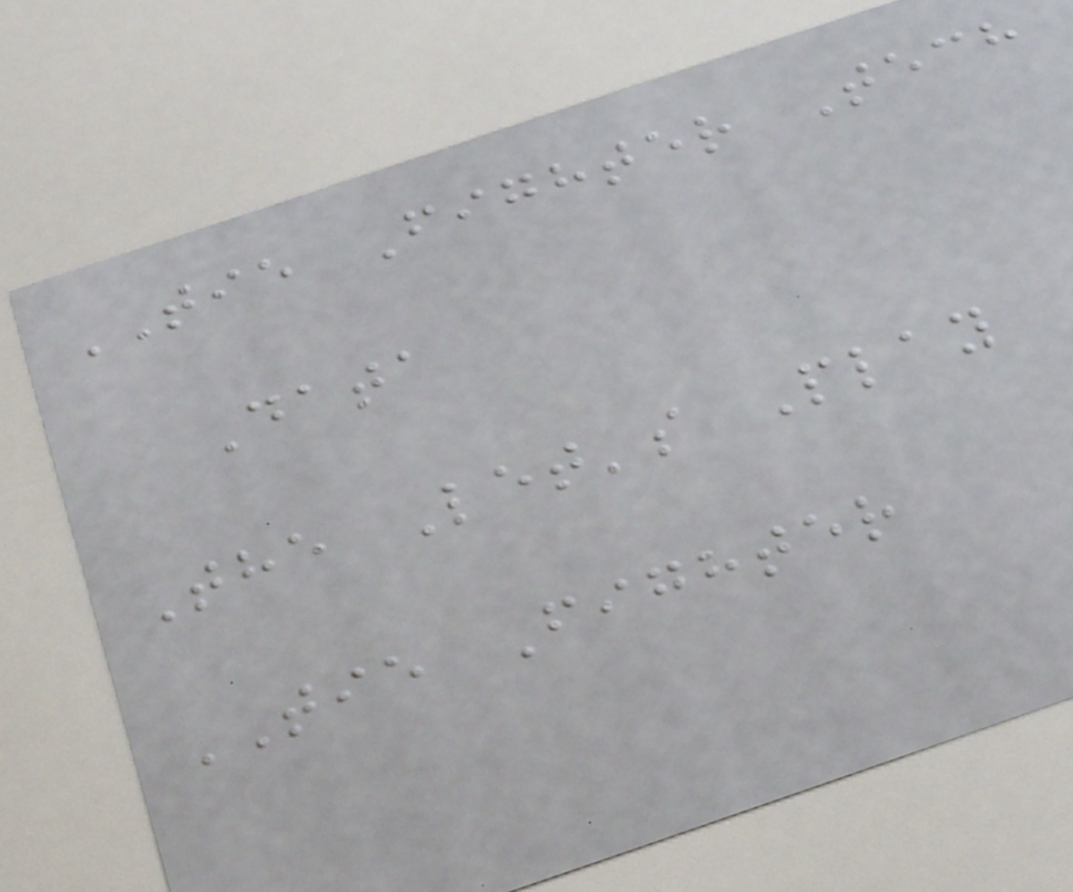TIE Fighter Tech
Data
The Let's Play
TIE Fighter
